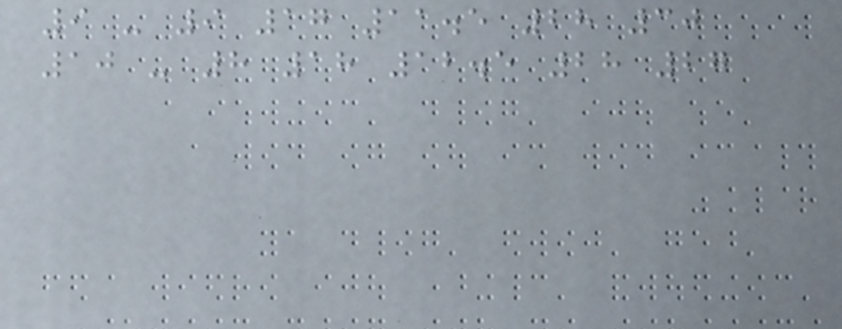9 - 9 17 11.5 28 30
10 - 8 18 12.5 28 27
